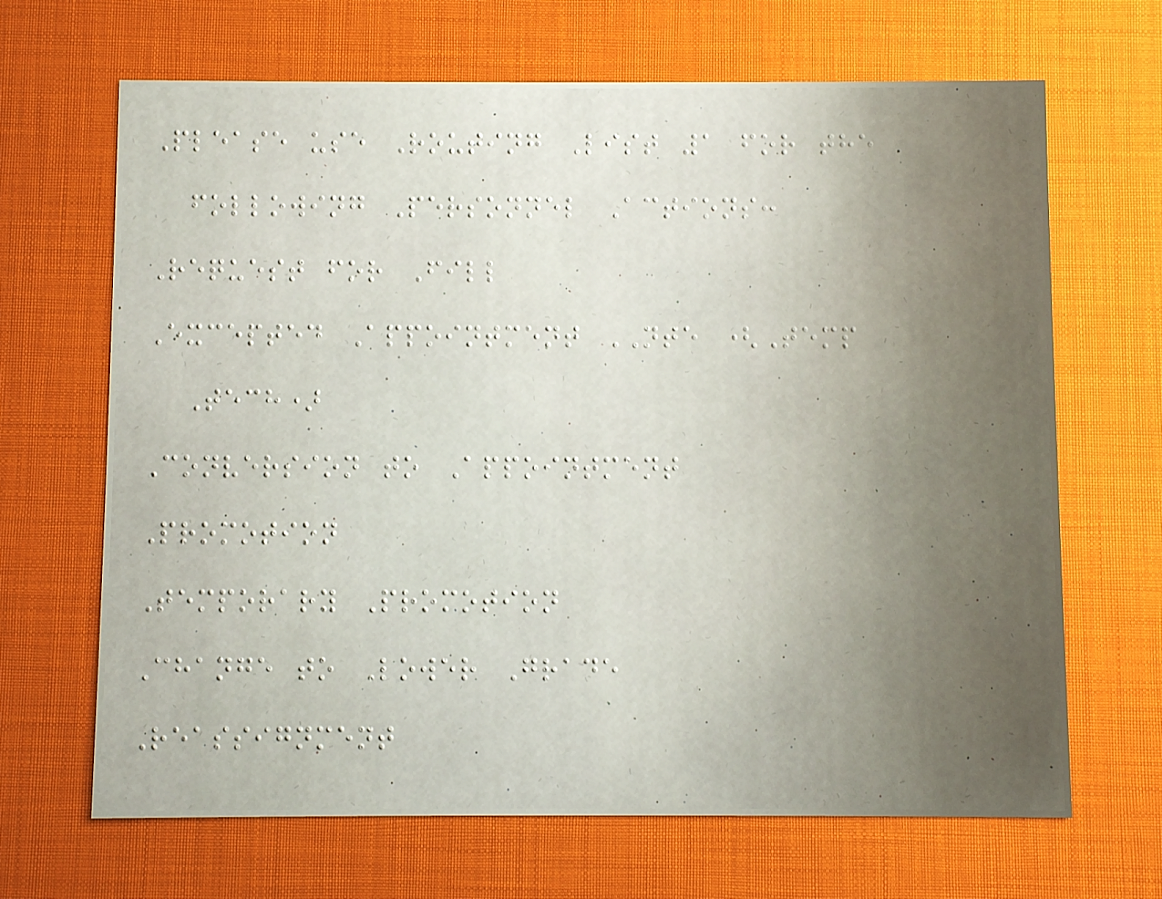Please use Routing List 1 for the
following Personnel Actions:
Request for Fill
Excepted Appointment NTE (Temp
Tech)
Conversion to Appointment
Promotion
Temporary Promotion
Change to Lower Grade
Reassignment
